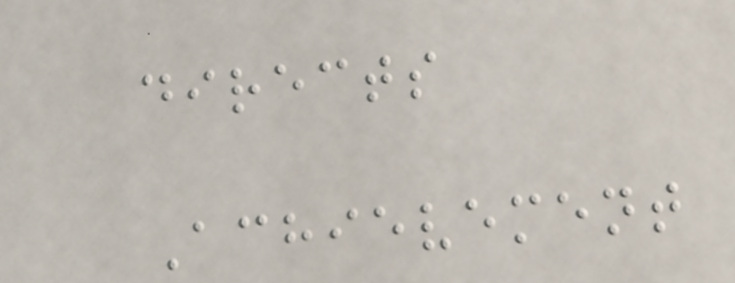directs
Achievement
